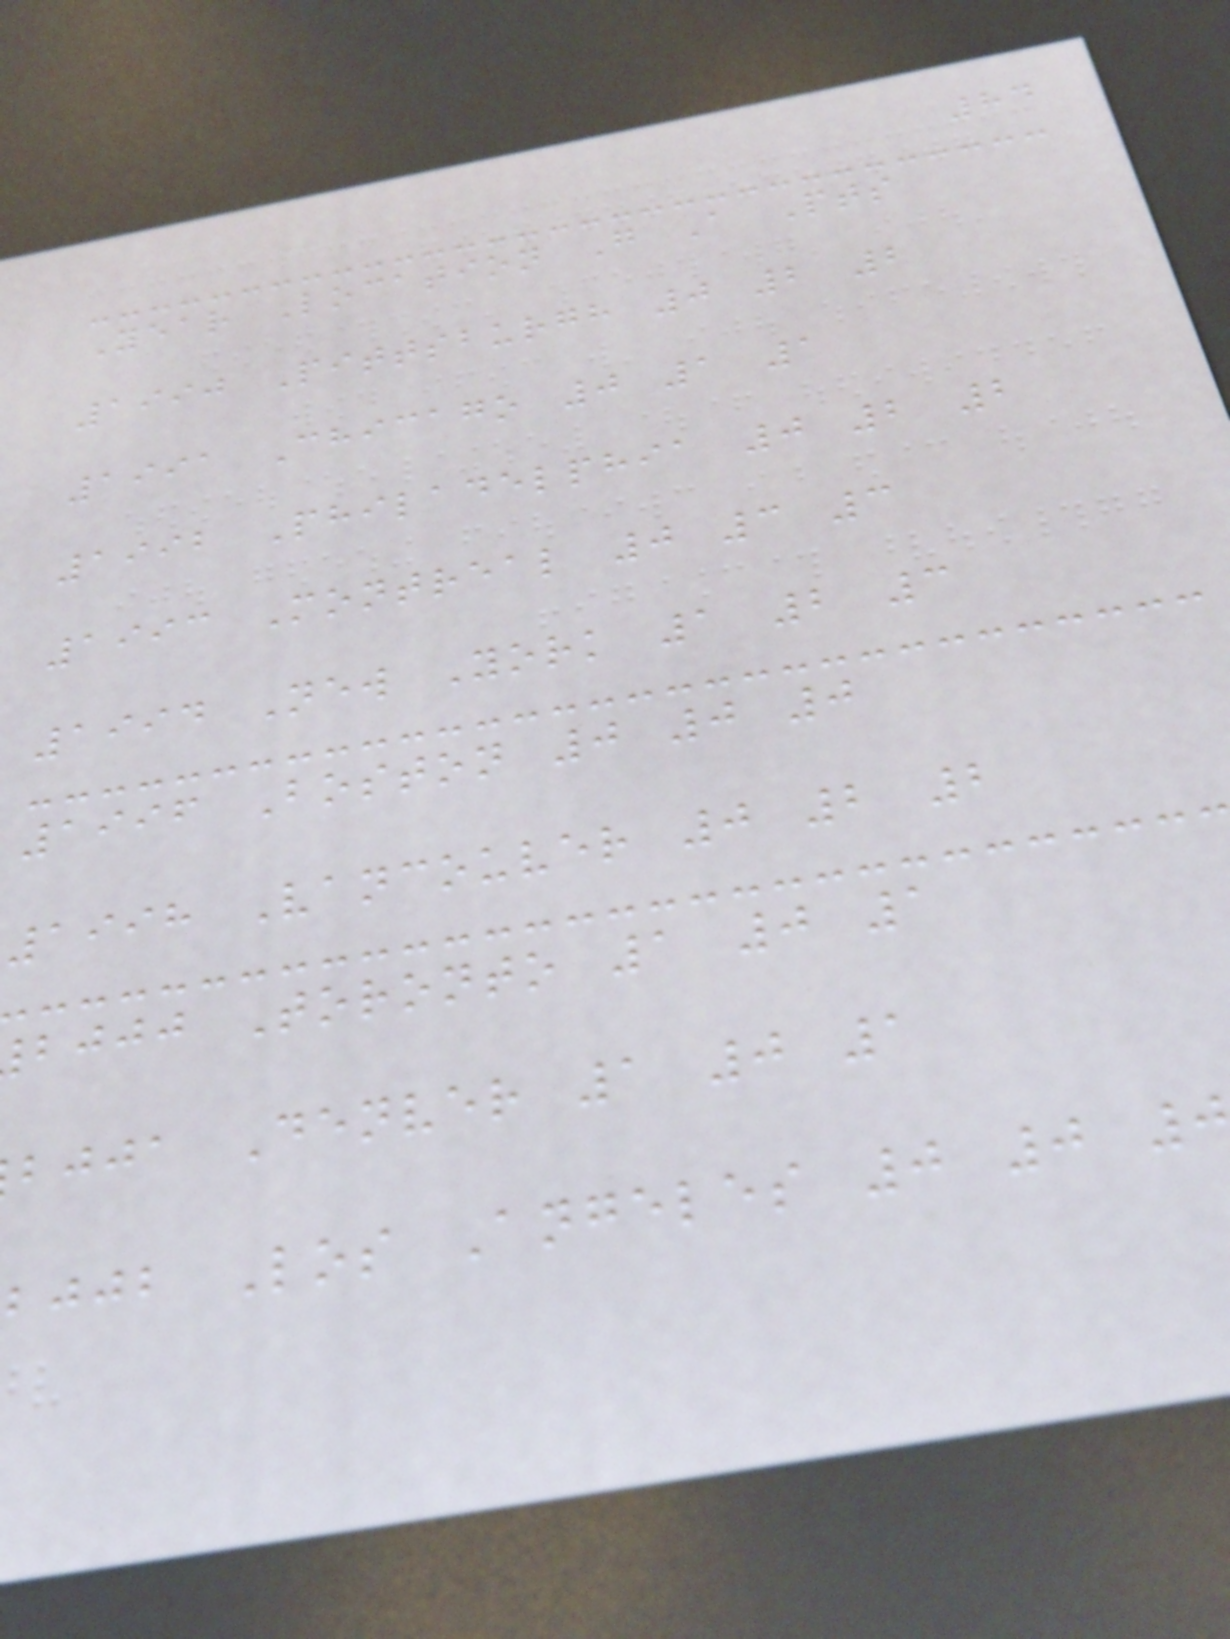84
Year Location G A Pts
1990 Pittsburgh 0 2 2
1991 Chicago 0 1 1
1992 Philadelphia 0 2 2
1993 Montreal 0 3 3
1994 New York 1 2 3
1996 Boston 0 0 0
1998 Vancouver 0 2 2
bjjj Toronto 1 0 1
bjja Denver 1 0 1
bjjb Los Angeles 0 0
